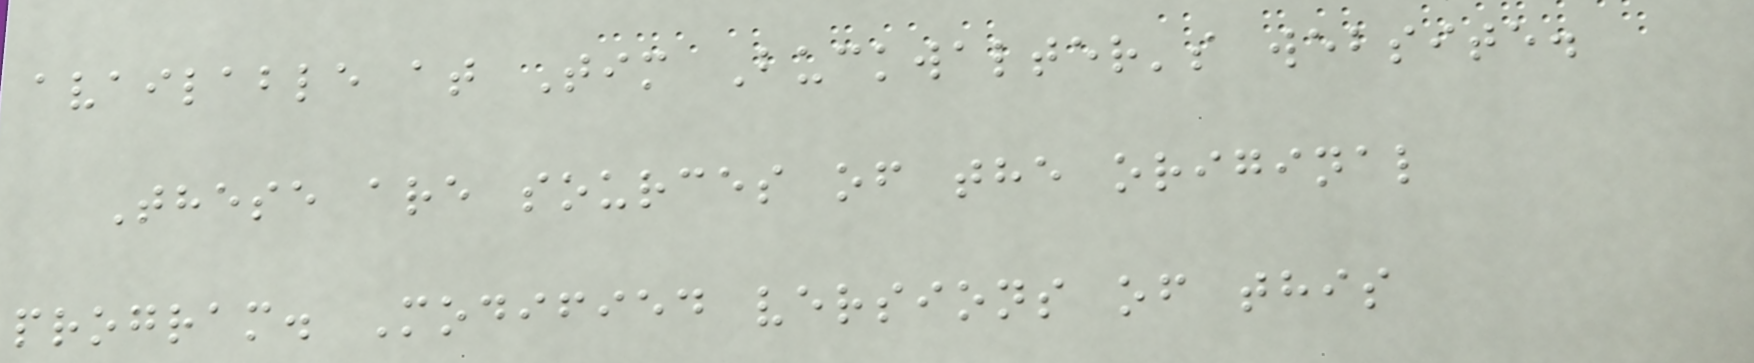available at Tim Buckwalter's website.
These are sources of the original
program. Modified versions of this
